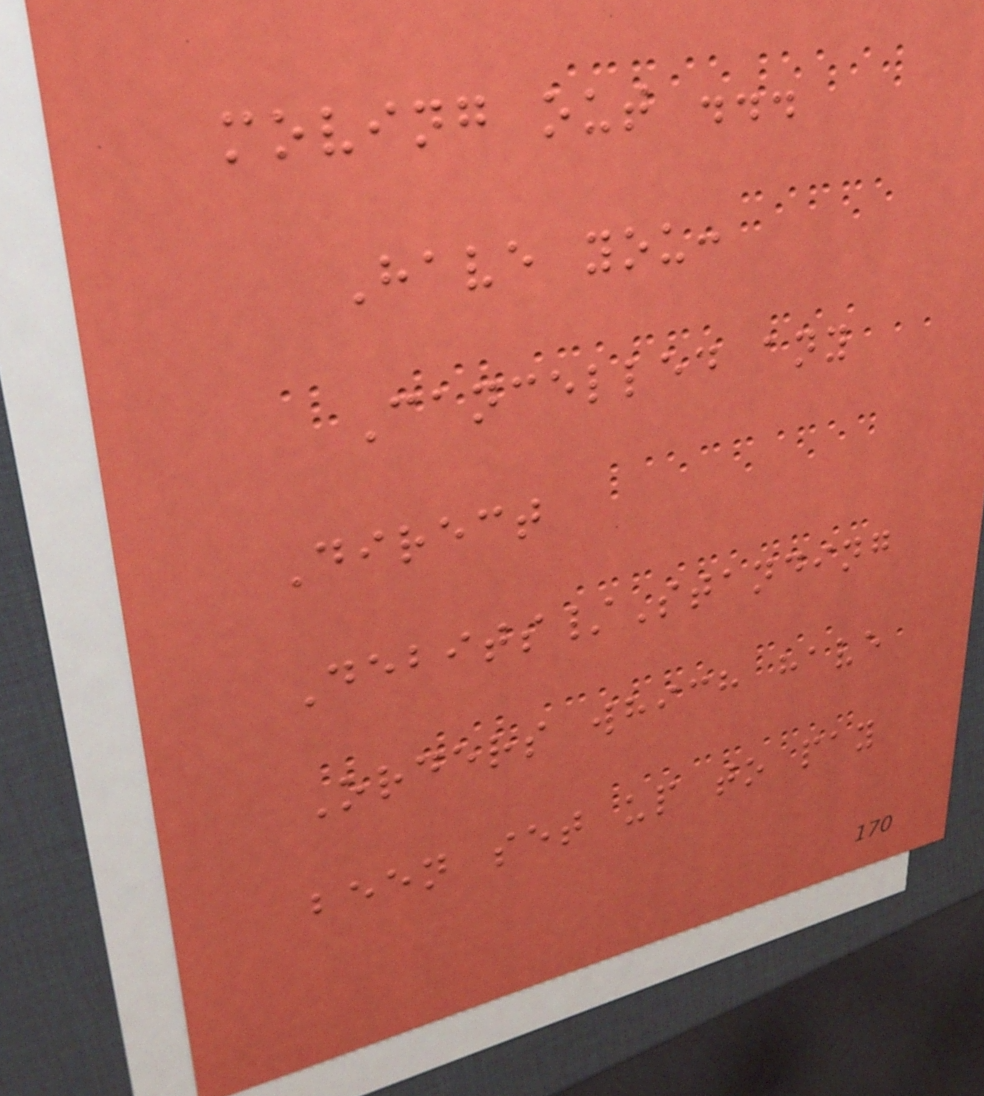moving out ...
Have you:
Cancelled any
Direct
Debits/Standing
Orders which have
been set up to pay
